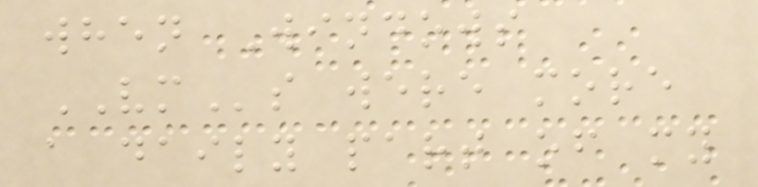when Windows
VMs were more
a daily part of my
